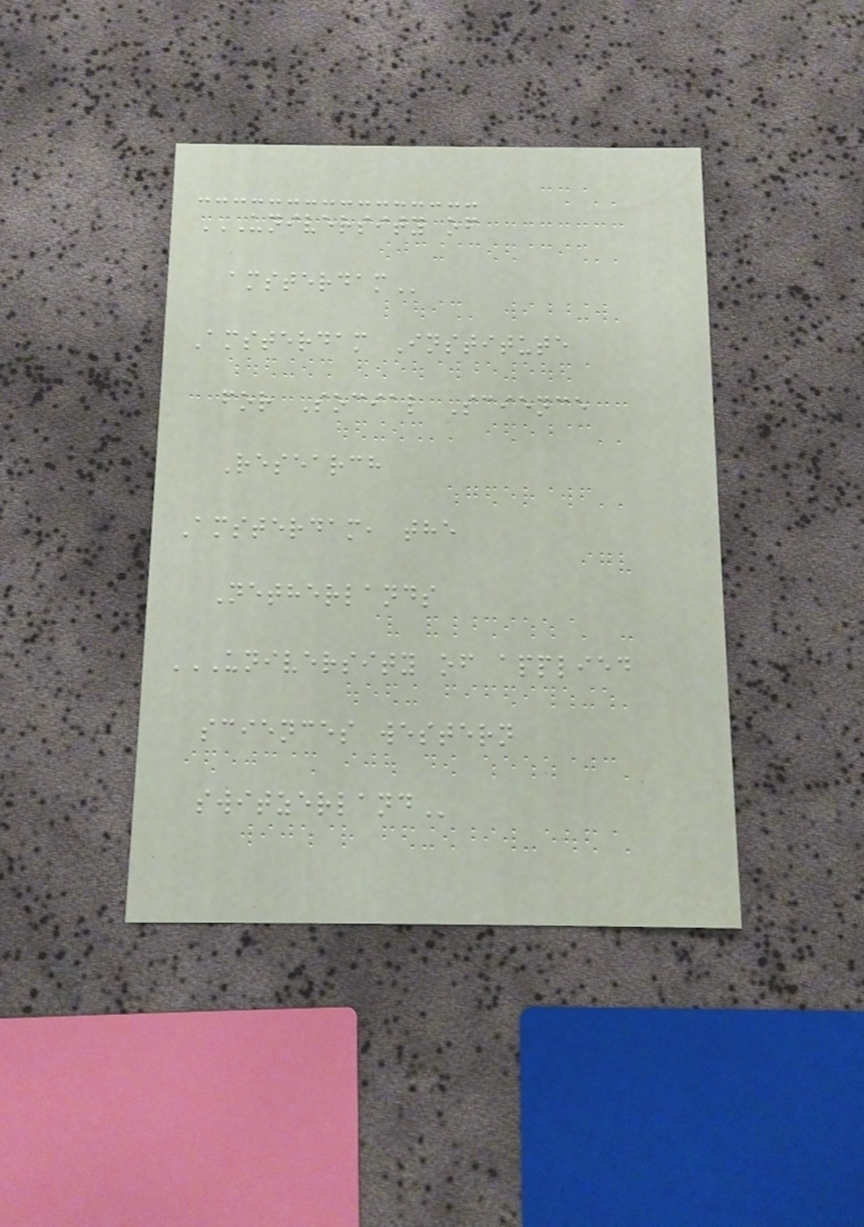UNIVERSITY OF
AMSTERDAM
Amsterdam Institute
for Social Science
Research
Amsterdam, the
Netherlands
UNIVERSITY OF APPLIED
SCIENCES WESTERN
SWITZERLAND
